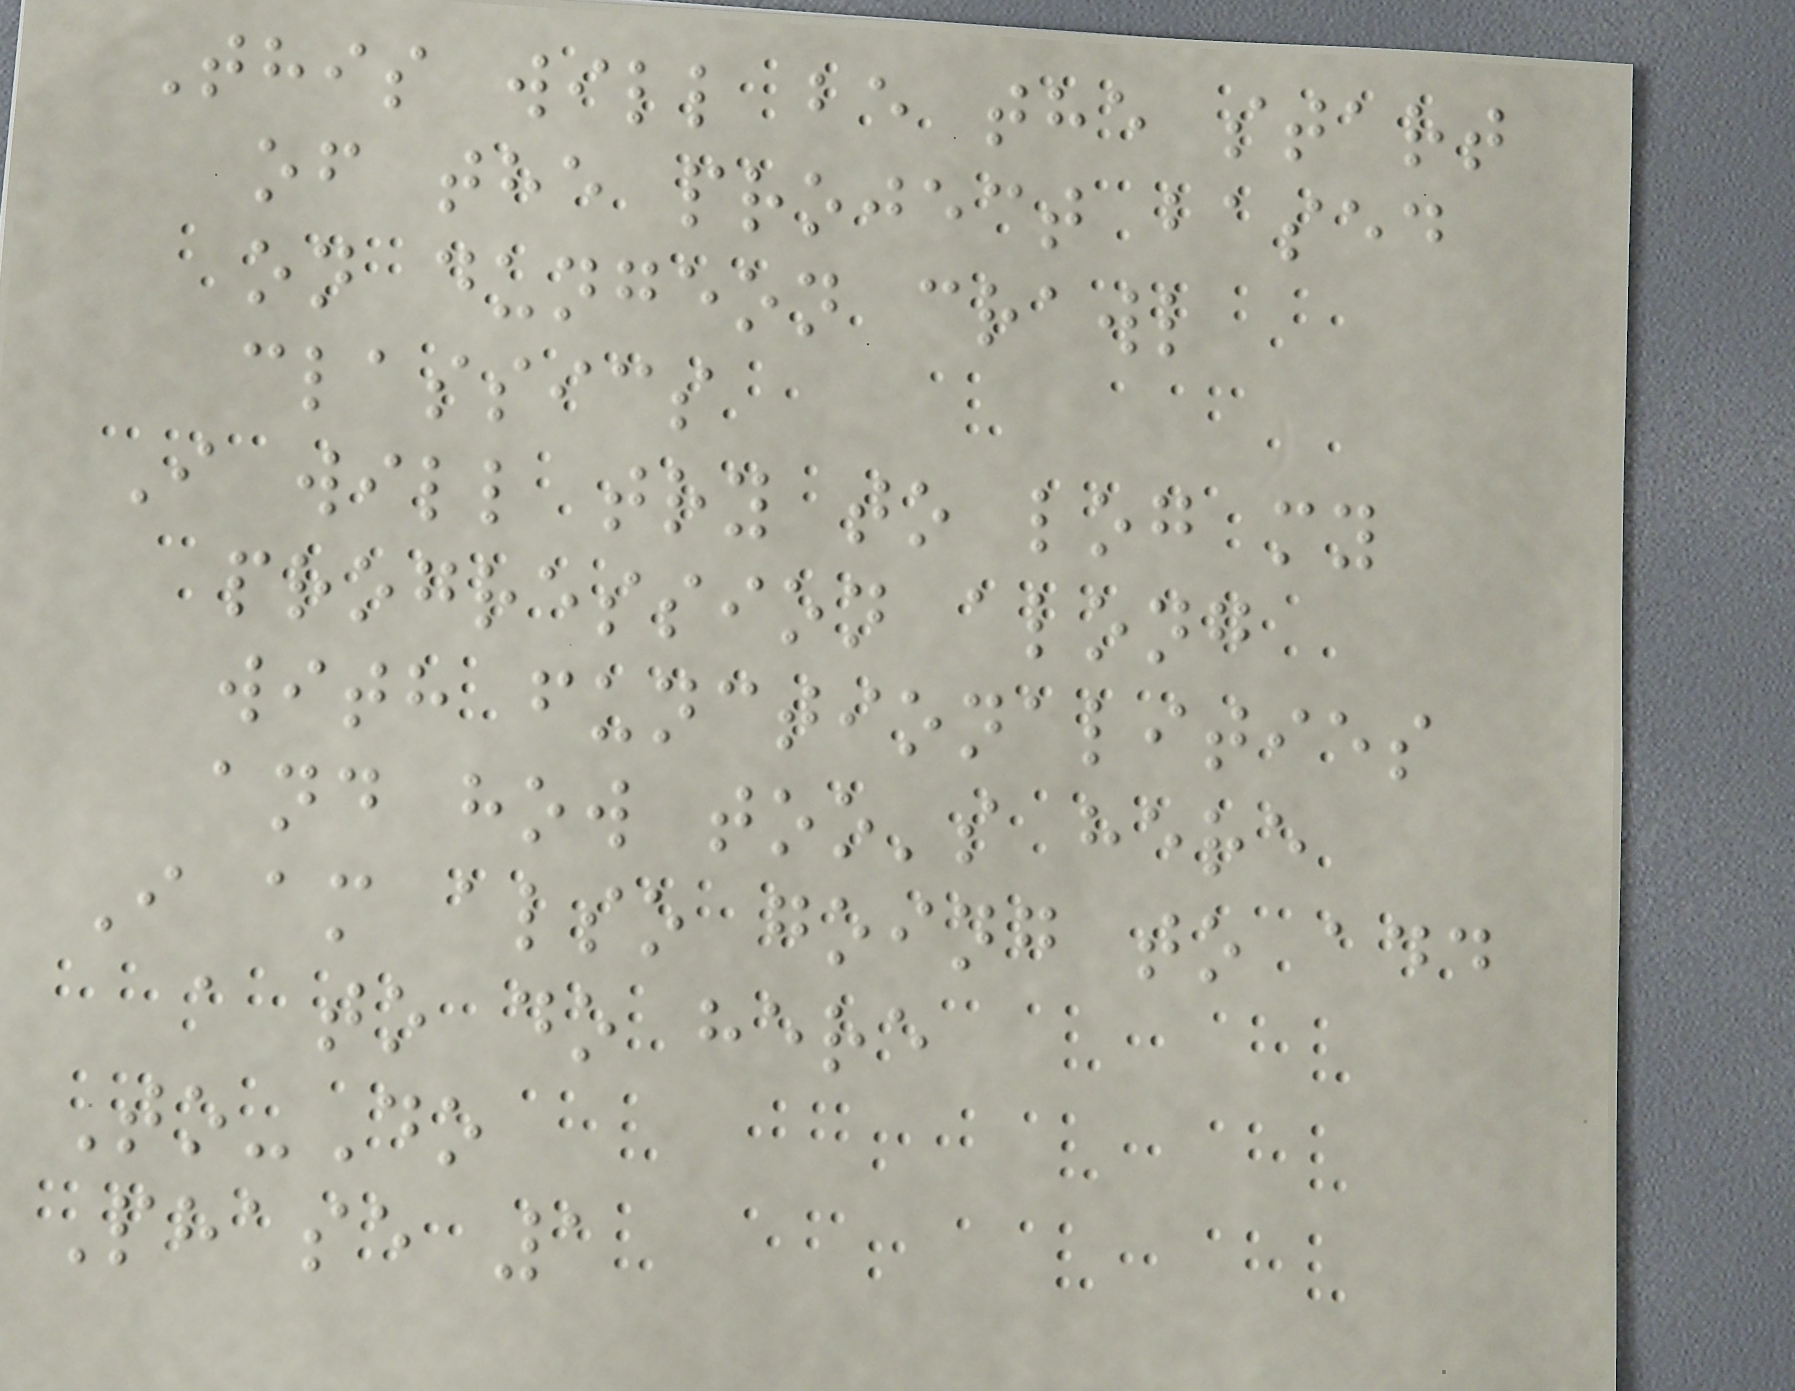This will be the start
of the project based
on dungeon crawl
classics
I will try to log my
progression along
with functionalities
and how too's here
I am also going to add
a to do here
To-Do
Phase 1
